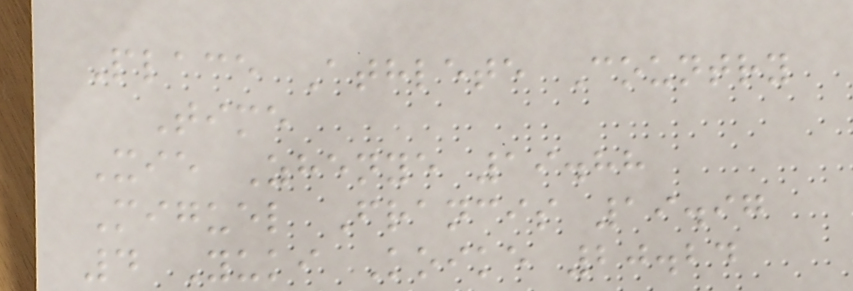Place Athlete Country
Time
Xie Zhenye 19.88
Miguel Francis 19.97
4 Yuki Koike 20.24
